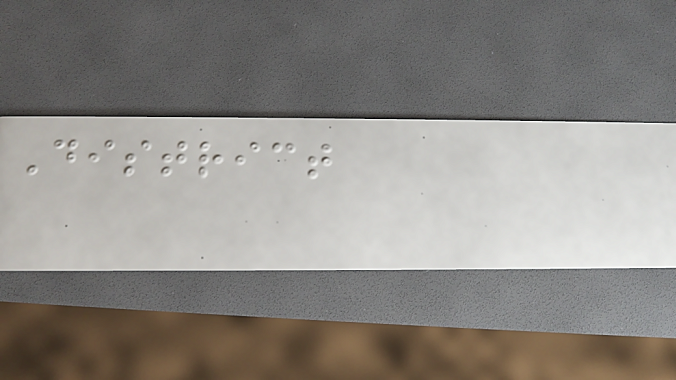District
